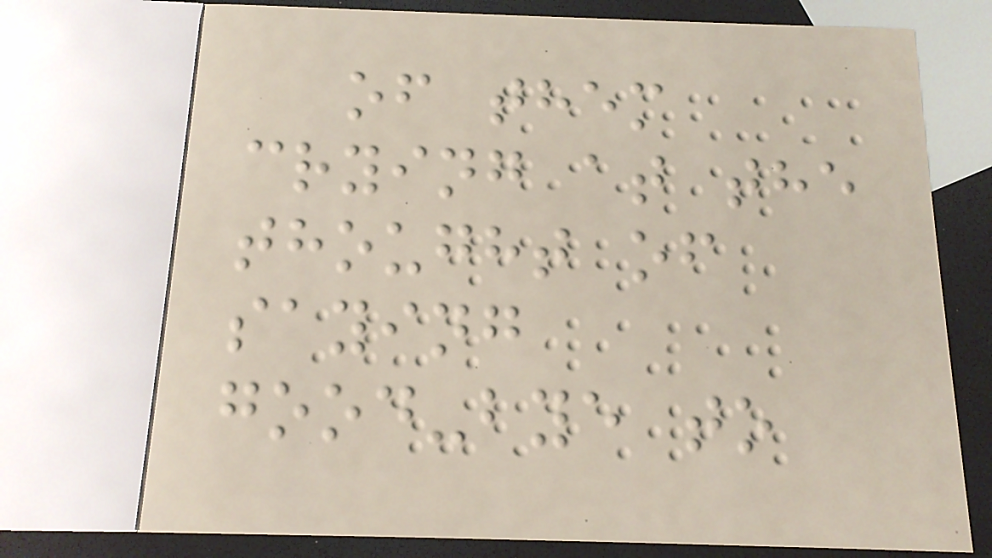of them
crying at the
thought of
saying
good-bye to
